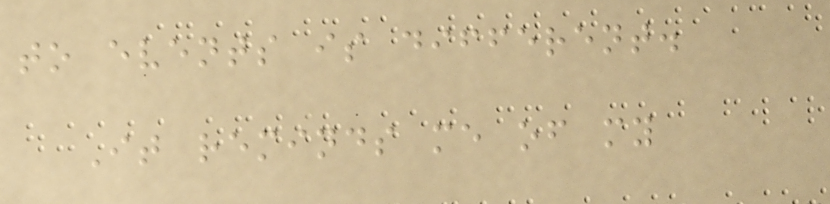to events is different.
It reminds me of my
